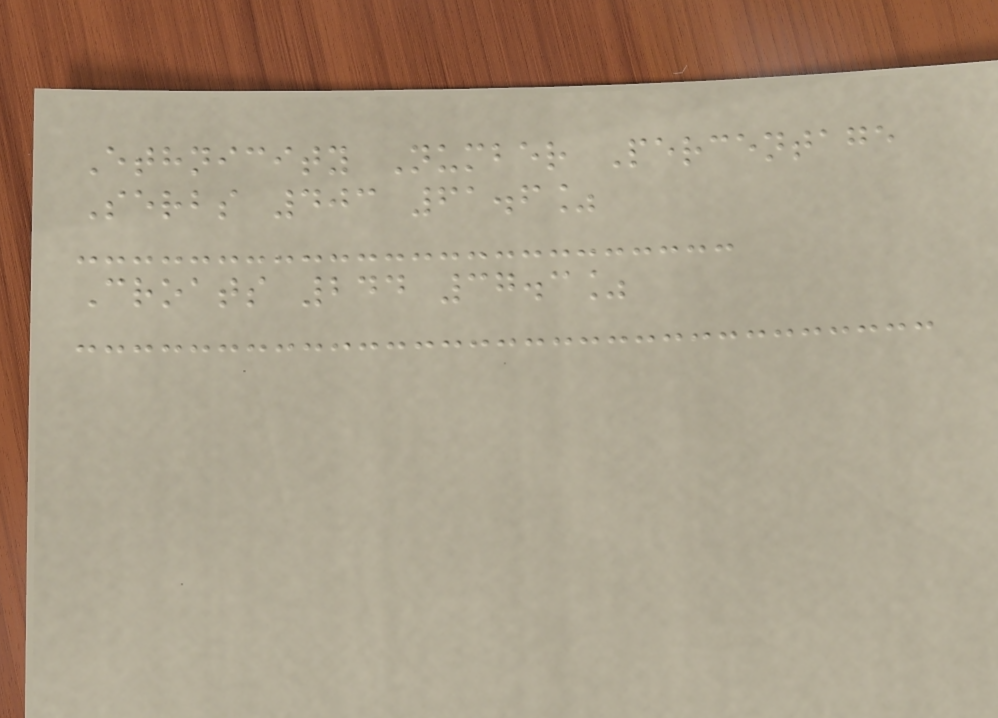Ethnicity Number Percentage
Serbs 403 61.6%
Croats 244 37.3%
